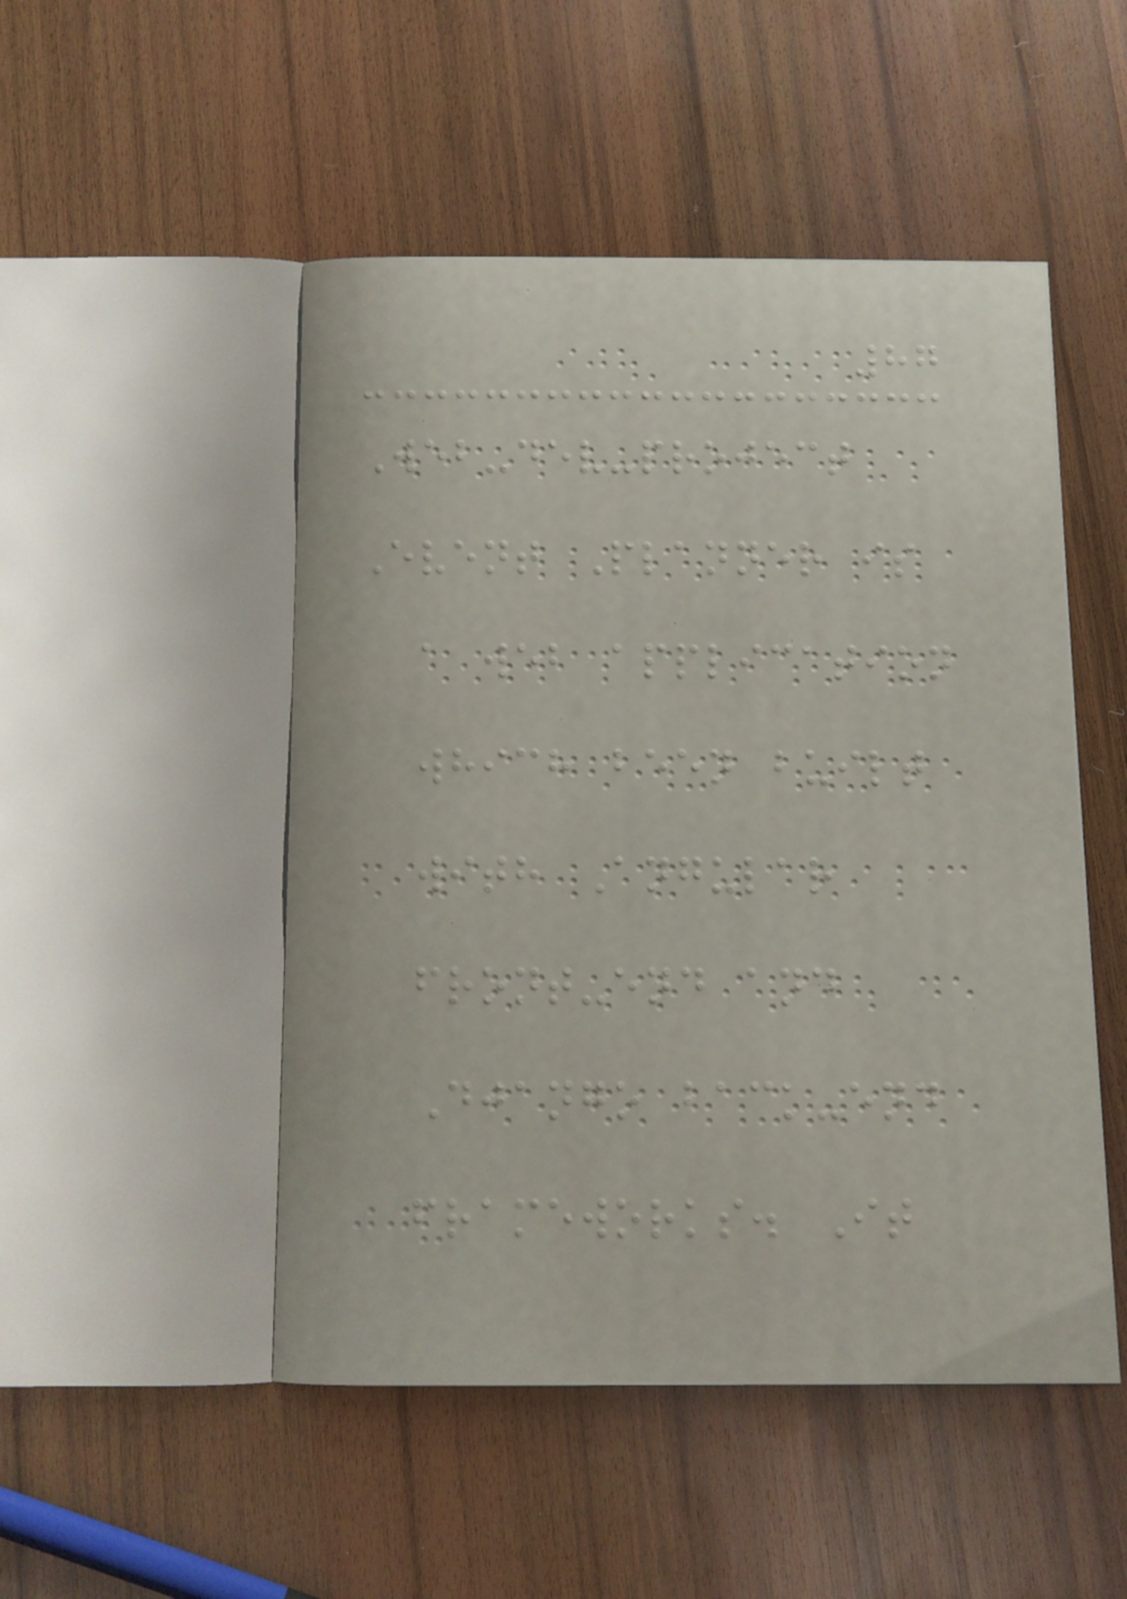87
Web-dev-project
Event Planner is
a web application
which been built
with Angular
front-end and
Django back-end
frameworks. It
